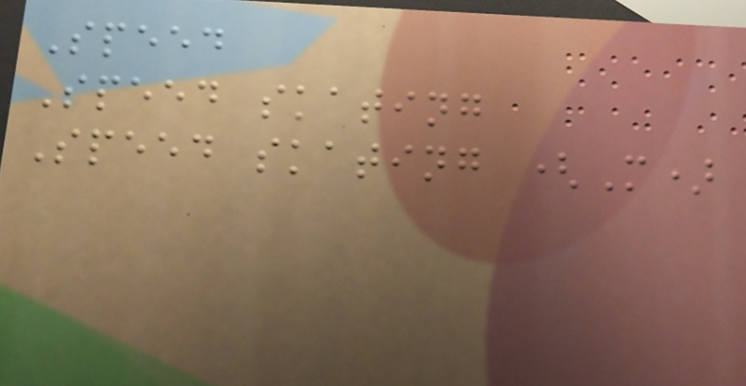Speed
Speed skating
Speed skating (M)
